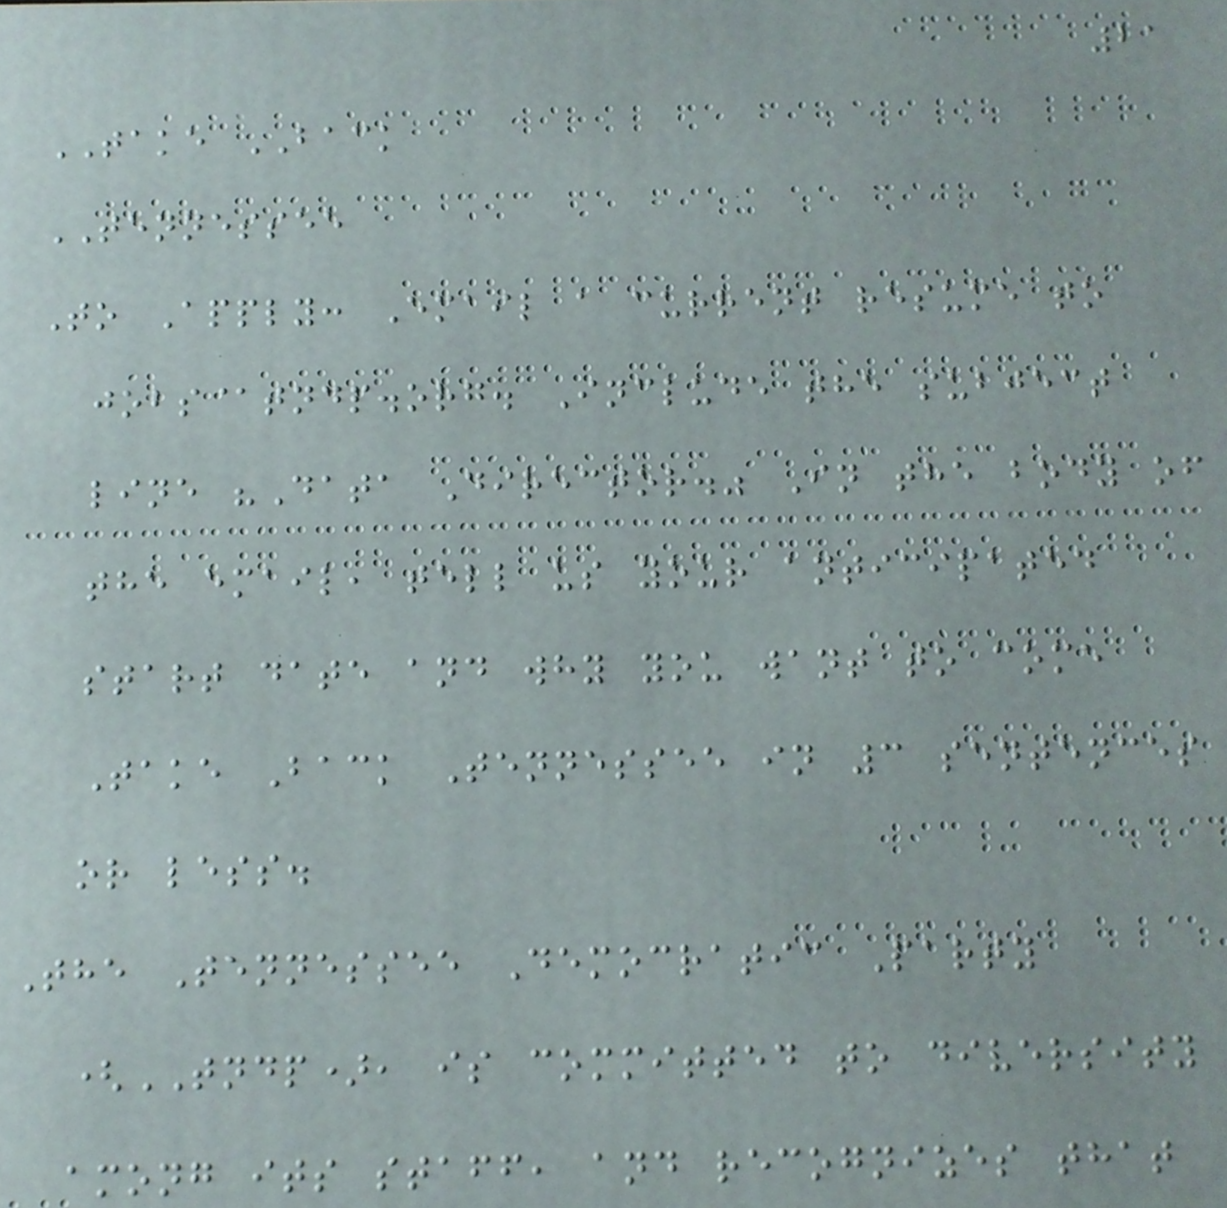21
TAKE BACK
TENNESSEE
To Apply: Email a current resume to
jobs@tndp.org. Include the subject
line "Data Director." In the body of
the email, tell us your anticipated
start date and why you want to come
Take Back Tennessee in 3 sentences
or less.
The Tennessee Democratic Party
(TNDP), is committed to diversity
among its staff, and recognizes that
